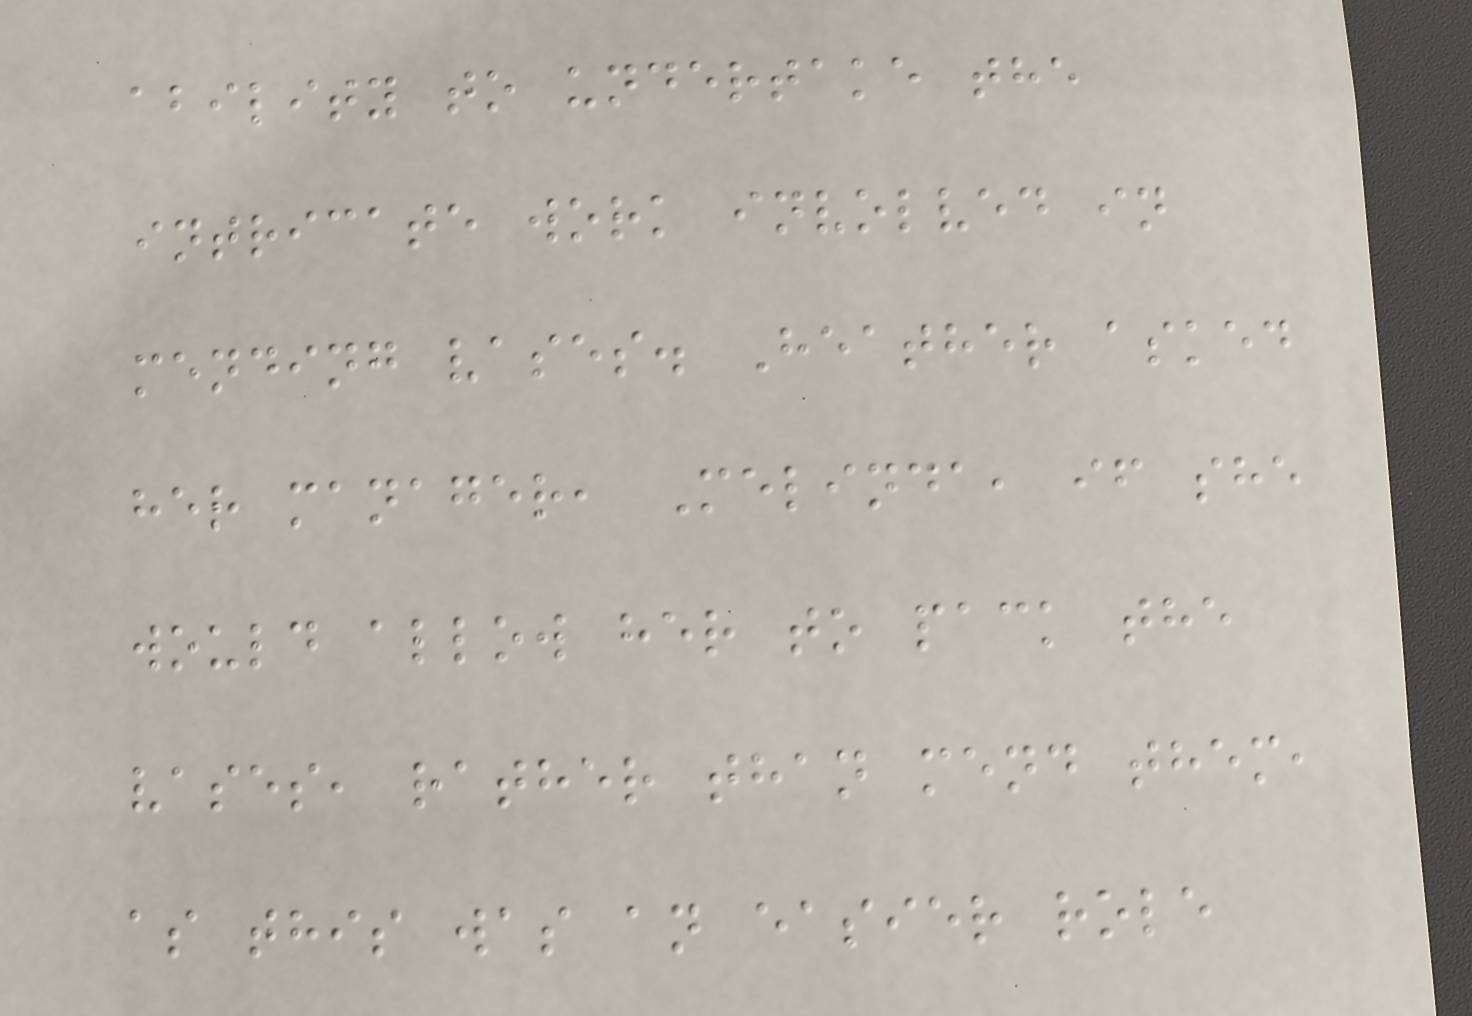ability to undertake the
intricate work involved in
mending vases. Heather asked
her manager, Melinda, if she
would allow her to pack the
vases, rather than mend them,
as this was an easier role
